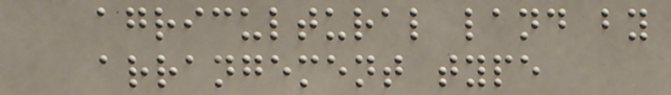agricultural land by
arrangement type
